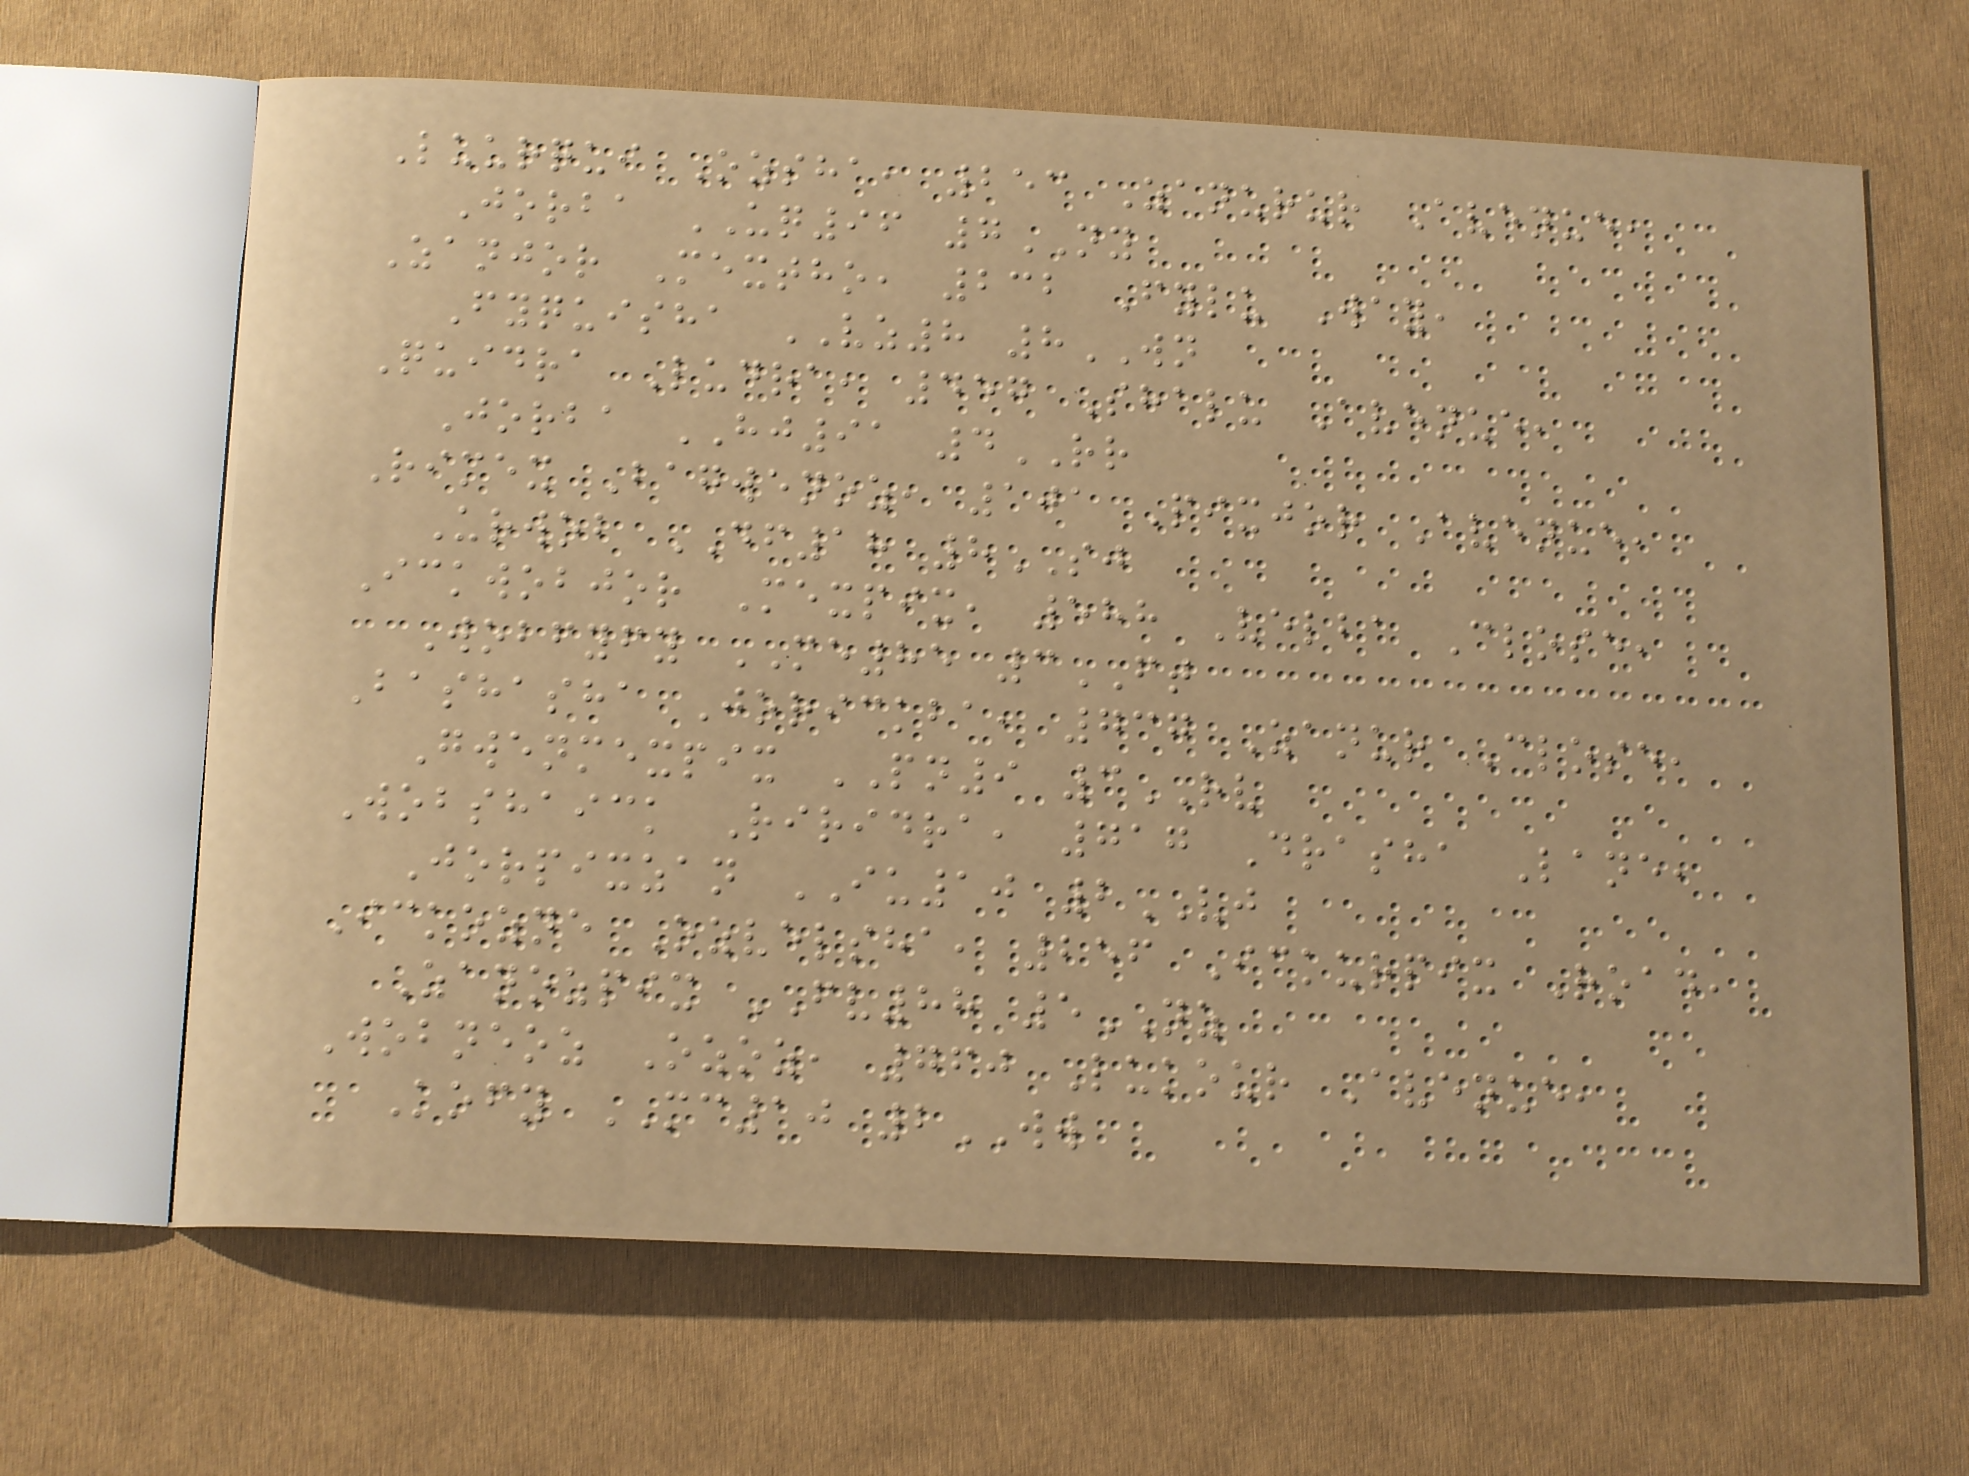Luurqui Ozsha, 253 Zanurur Avenue,
Jorba UQ96 7NY
Zanjor Mextho, 232 Fylu Way,
Fyquisha VZ8 8WN
Quidra Ludra, 457 Shalu Avenue,
Jorba HJ91 4RR
Rimex Bagwenoz, 101 Pixjor Avenue,
Urwob DF18 8SJ
Ickwobjor Mexpix, 588 Velba Close,
Wobfyfy ME85 3FT
Bashasha Jorickba, 737 Zanur Close,
Gwenmexpix PN9 3RV
Wobshaick Riridra, 717 Drasha Lane,
Jorpixzan IU10 2VJ
Ickozne Ozvelsha, 256 Ickurpix Road,
Zanozpix FV88 5NZ
Wobneoz Ozoz, 760 Lukour Avenue,
Kofy MC10 2WW
